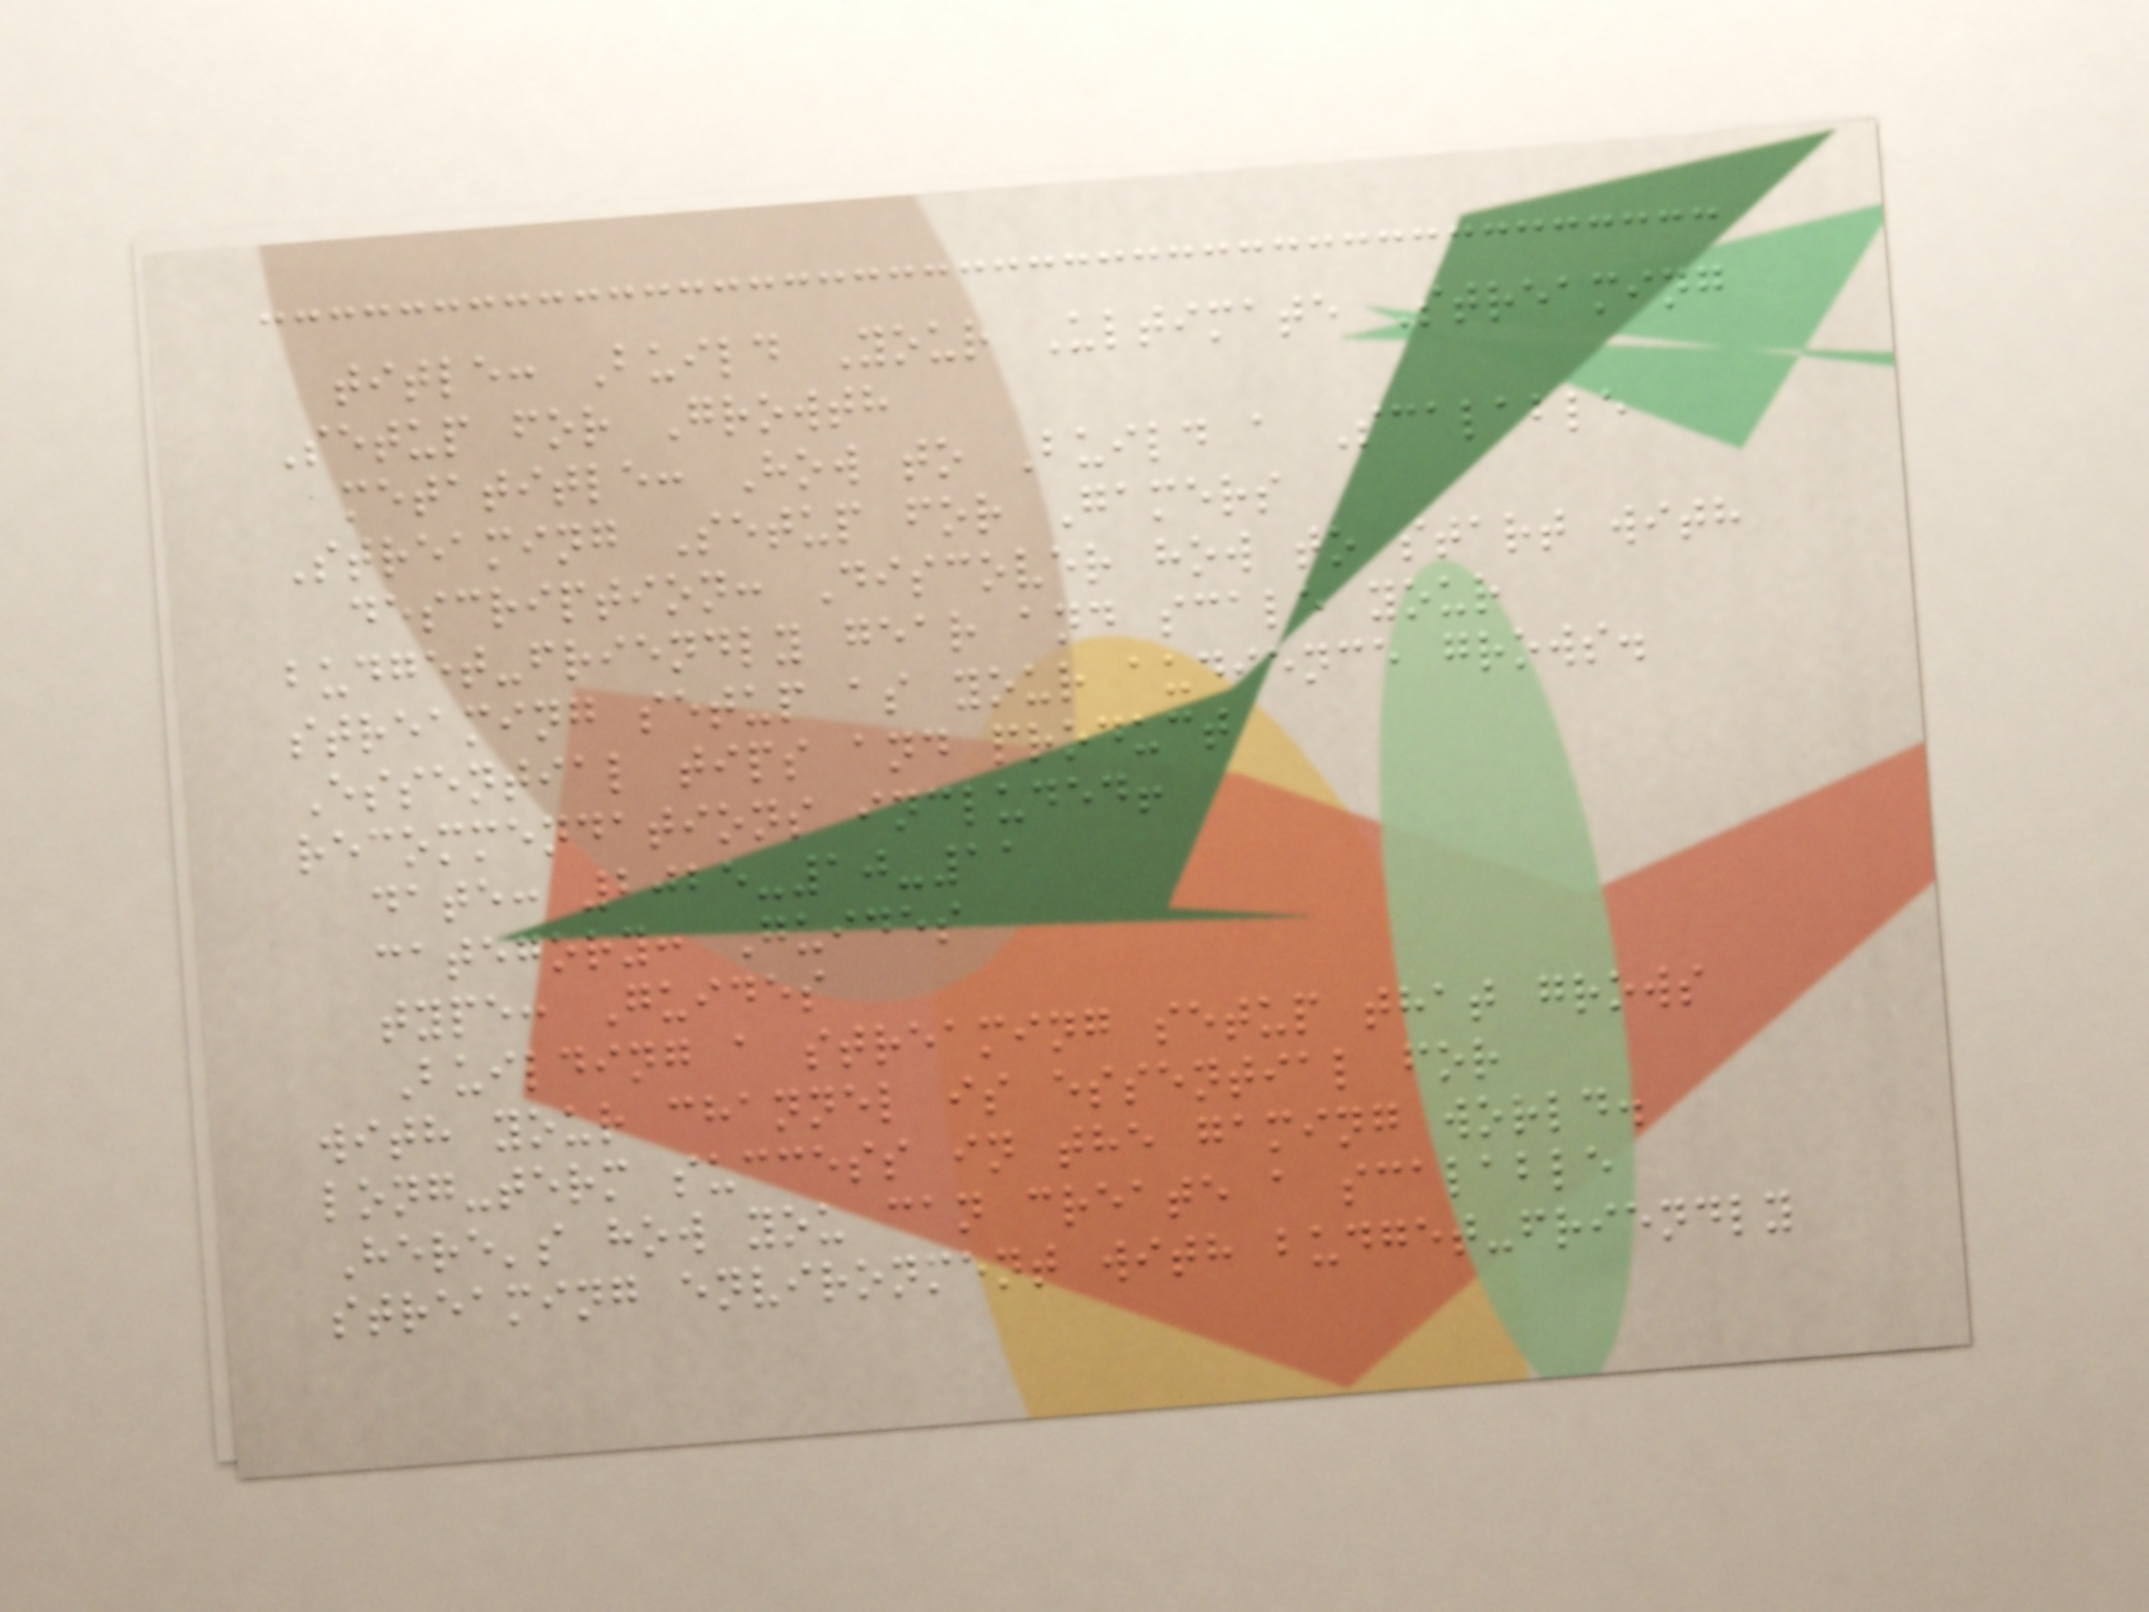title: Build Your Ultimate Streaming
Setup for Growth
metatitle: How to Build a Scalable
Streaming Setup for Gamers
description: Discover how to start with
budget-friendly gear and scale your
streaming setup as your audience grows.
Essential tips and product
recommendations included!
date: 2025-10-11
category: Guides
type: Guides
Building a streaming setup that grows
with your channel is essential for
long-term success in the gaming world.
Here's how you can create a scalable
streaming environment with budget-friendly
